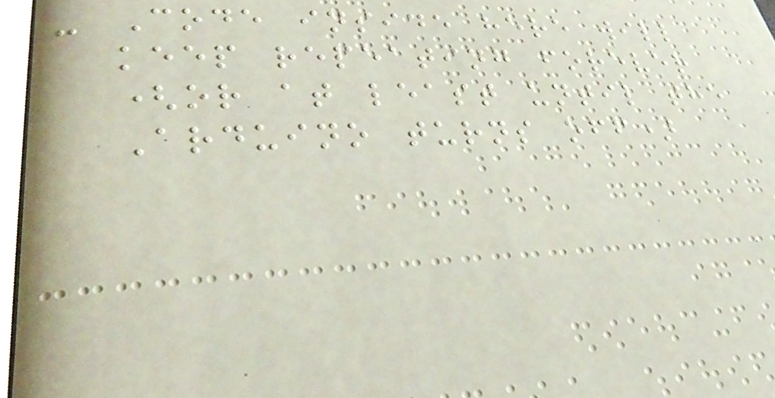- Code inside here will
keep repeating forever
(or at least until the
Arduino turns off)
